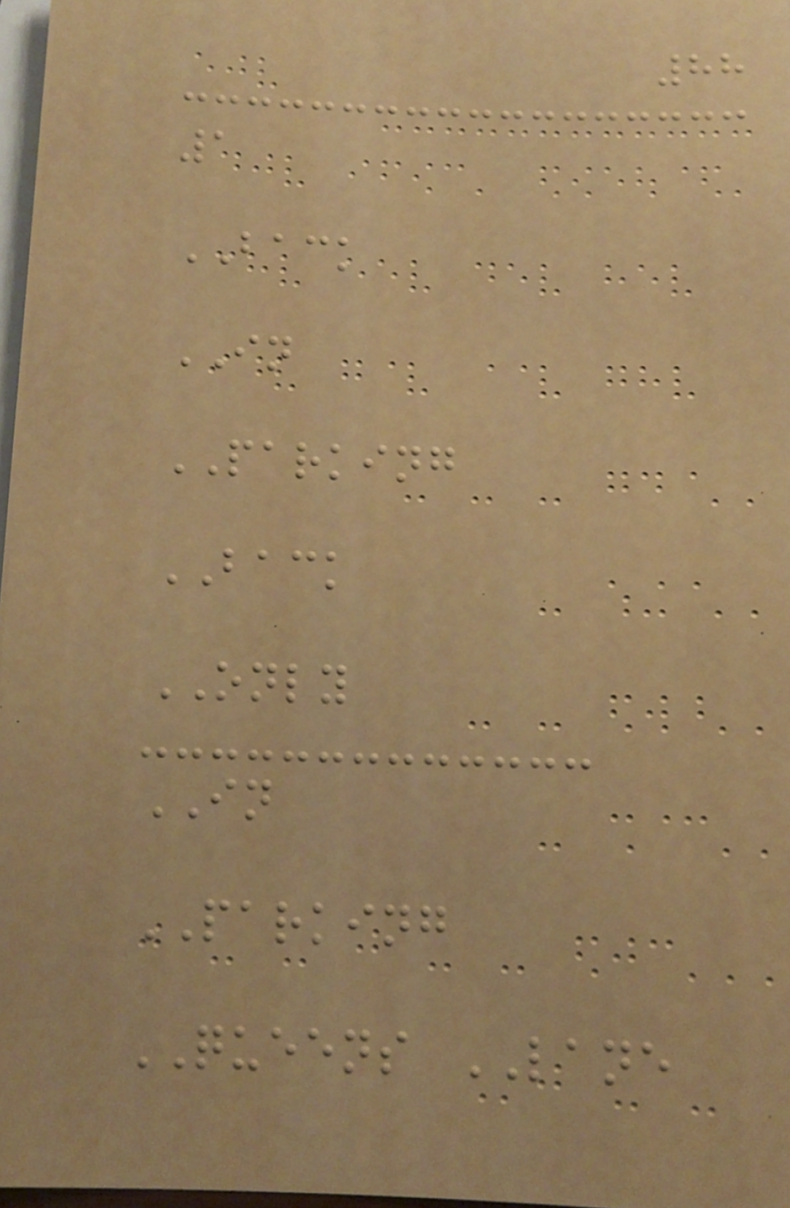88
1
BACK
IN
PARKING
BACK
ONLY
IN
PARKING
QUEENS LANE
